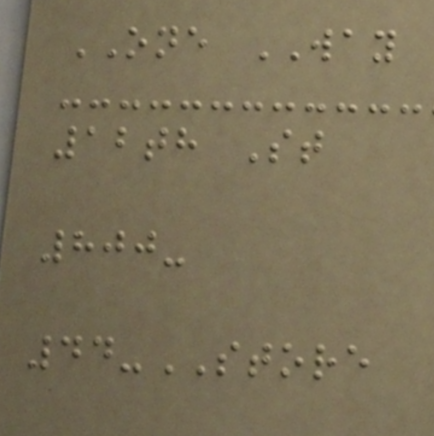ONE WAY
12th St
800-
44-STORE
